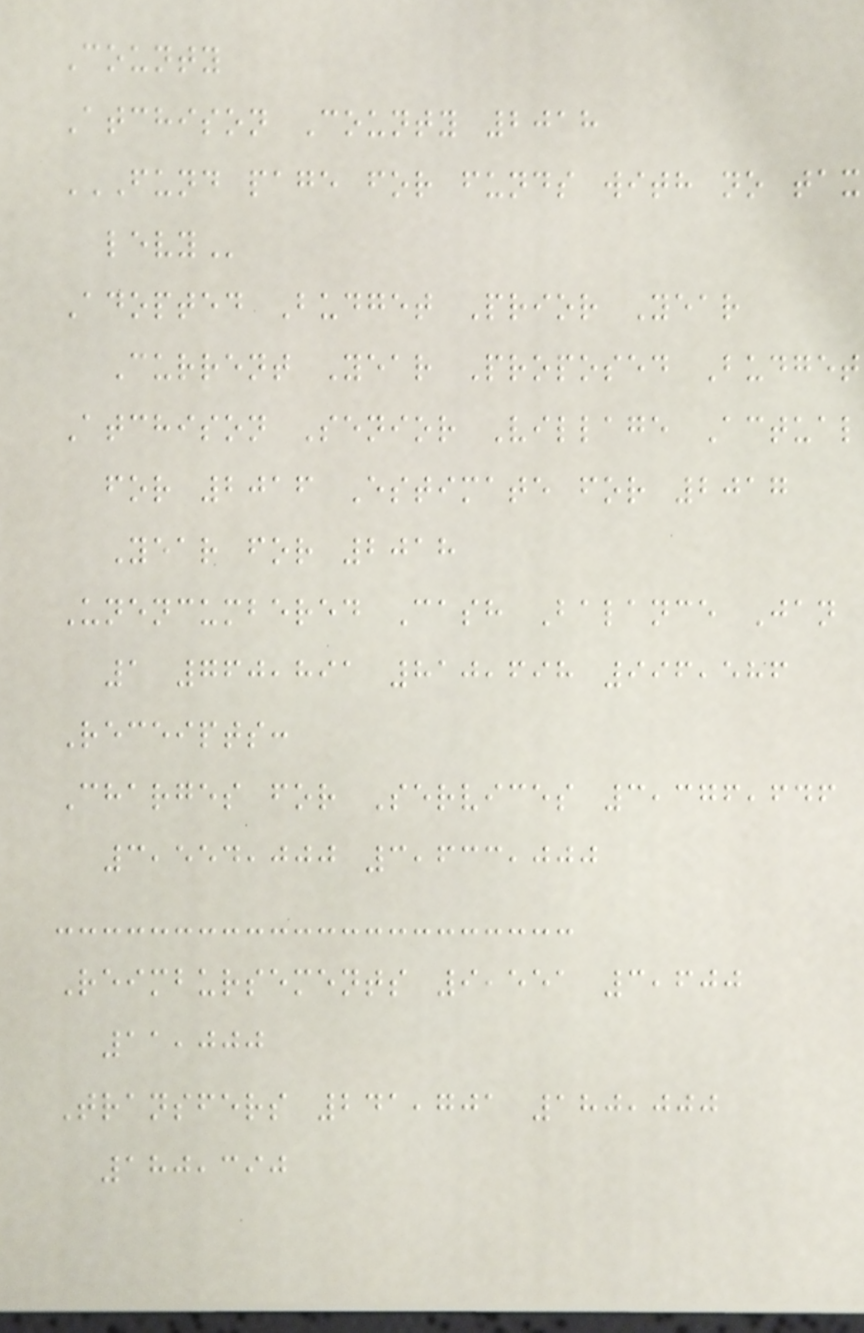County
Atchison County 2018
FUND PAGE FOR FUNDS WITH NO TAX
LEVY
Adopted Budget Prior Year
Current Year Proposed Budget
Atchison Senior Village Actual
for 2016 Estimate for 2017
Year for 2018
Unencumbered Cash Balance Jan
1 760,891 810,698 996,586
Receipts:
Charges for Services 3,376,646
3,554,000 3,633,000
Reimbursements 9,551 3,600
11,000
Transfers 241,701 180,000
180,390
